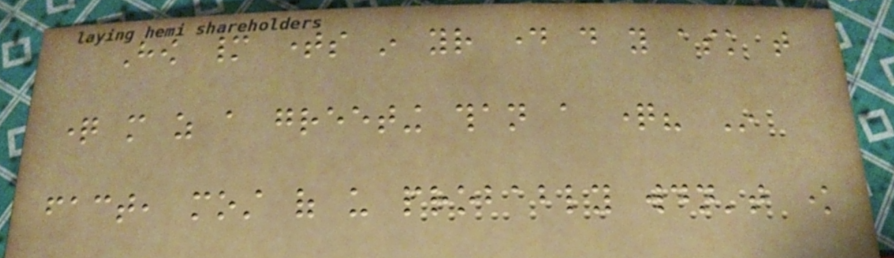How many times in your day do you ask that
question more as a greeting than a question? In
fact, most of us probably wouldn't know
